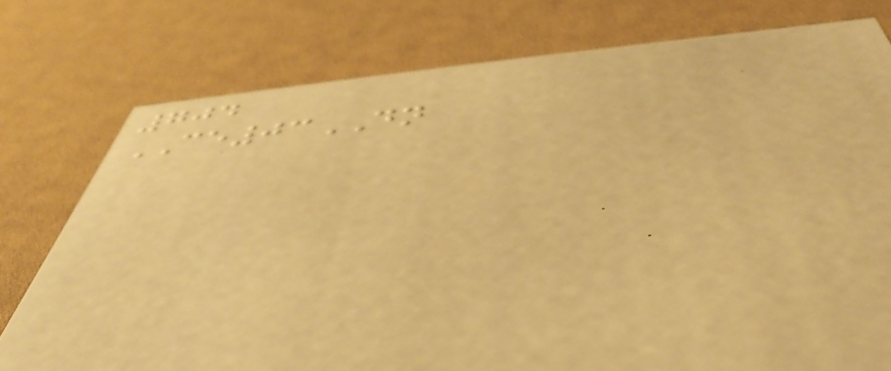704
CE03DN
